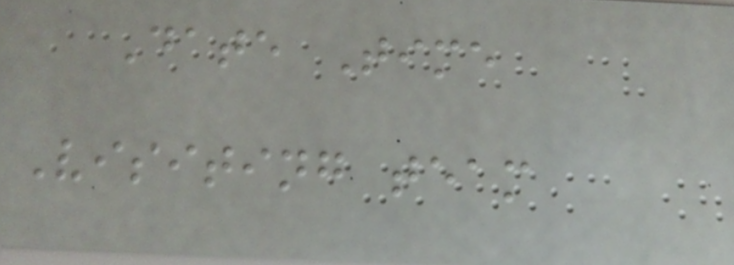Date Time
Visiting team
